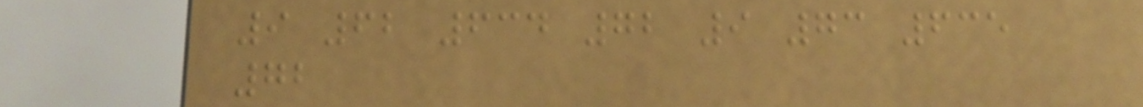9 62 634 72 9 73 635
72
